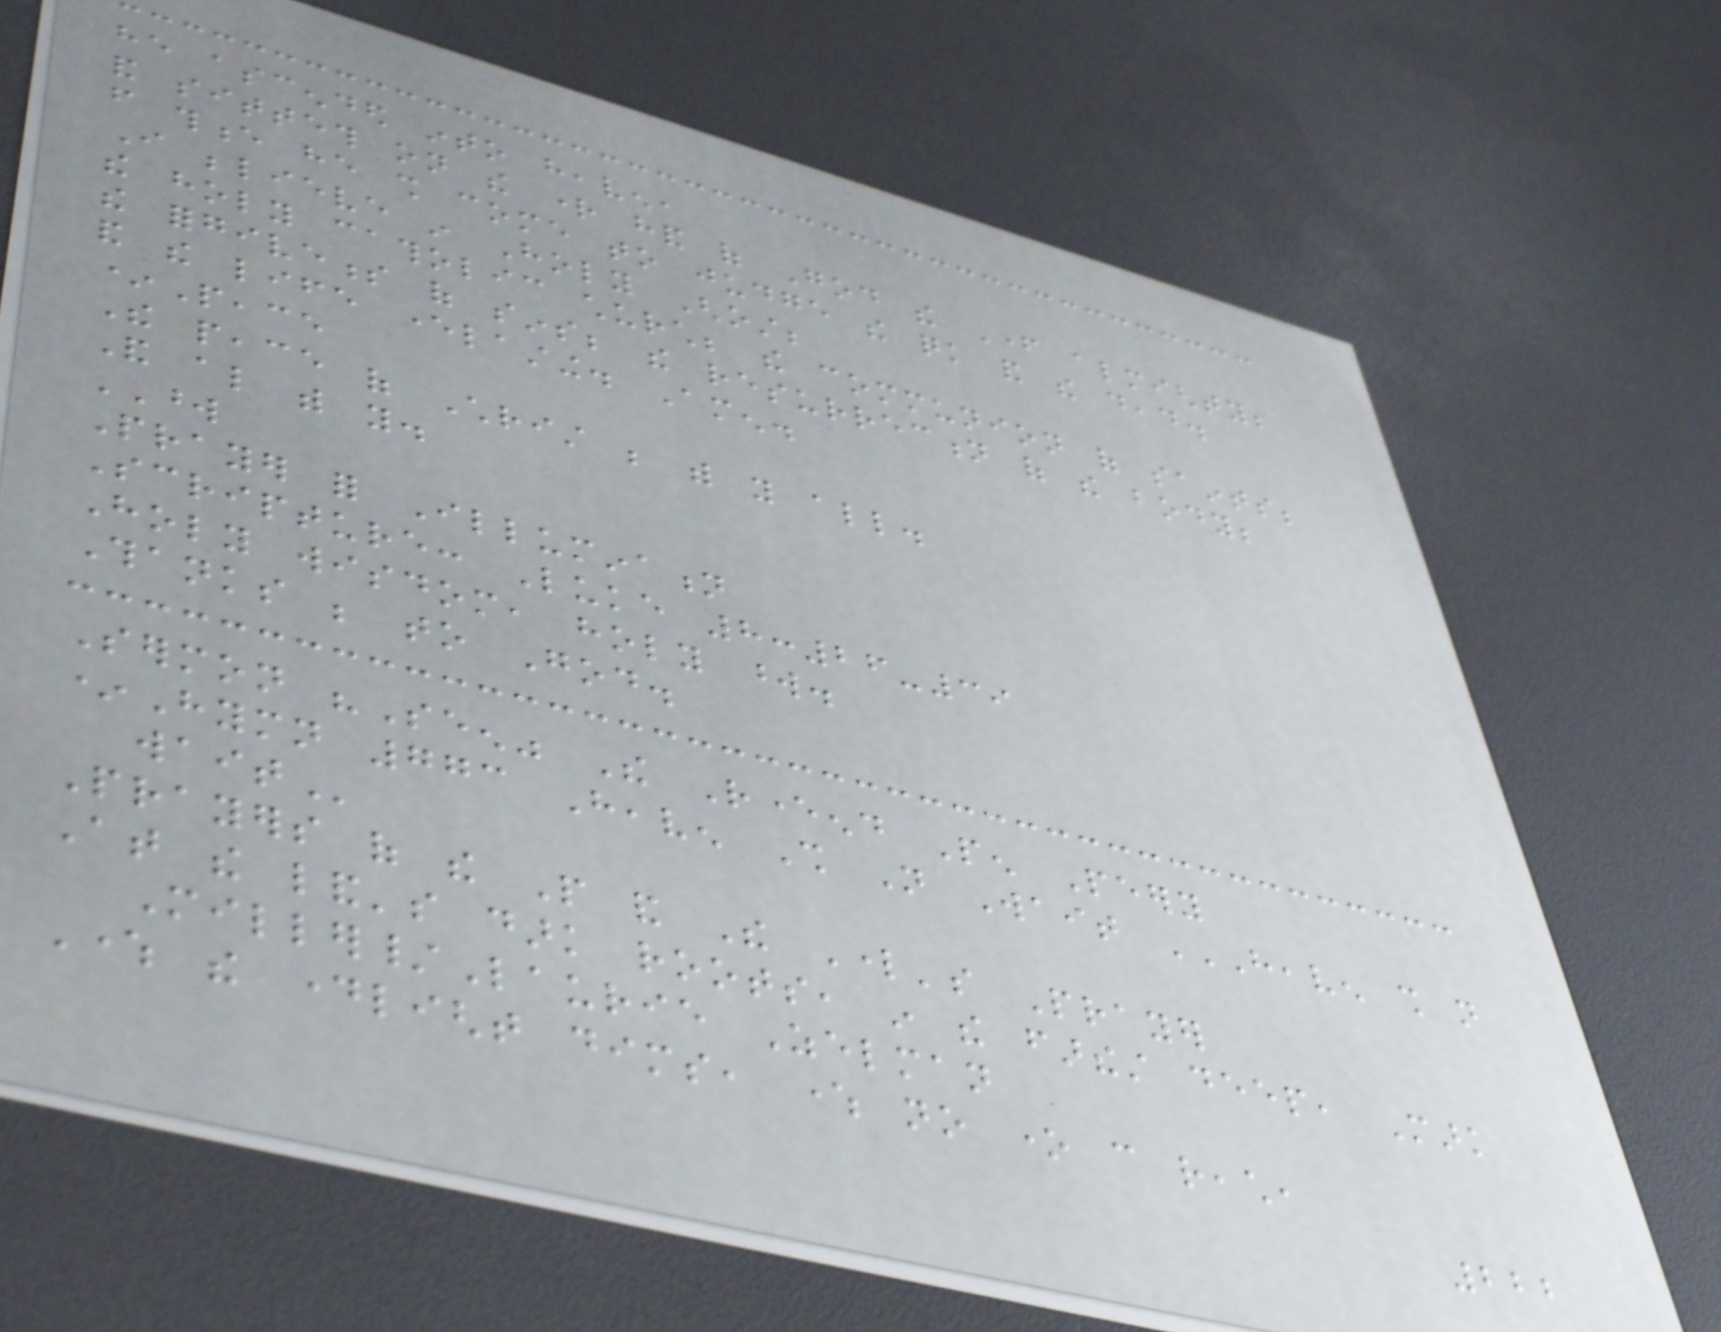he ascended into heaven,
and sitteth on the right hand of God the Father almighty;
from thence he shall come to judge the quick and the dead.
I believe in Holy Ghost;
the holy catholic church; the communion of saints;
the forgiveness of sins; the resurrection of the body;
and the life everlasting. Amen.
*Peace
The peace of Christ be with you all.
And also with you.
WORD
Prayer for Illumination
Scripture: Luke 8:26-39
Holy wisdom, holy word.
Thanks be to God.
Sermon "Seen" The Reverend Pen Peery
*Hymn 773 Heaven Shall Not Wait HEAVEN SHALL NOT
WAIT
Prayers of the People and The Lord's Prayer
At the land's dark roots, in the farthest deep, Mark
Miller/Laurie Zelman
Where the daylight dims, where no one can reach,
222
